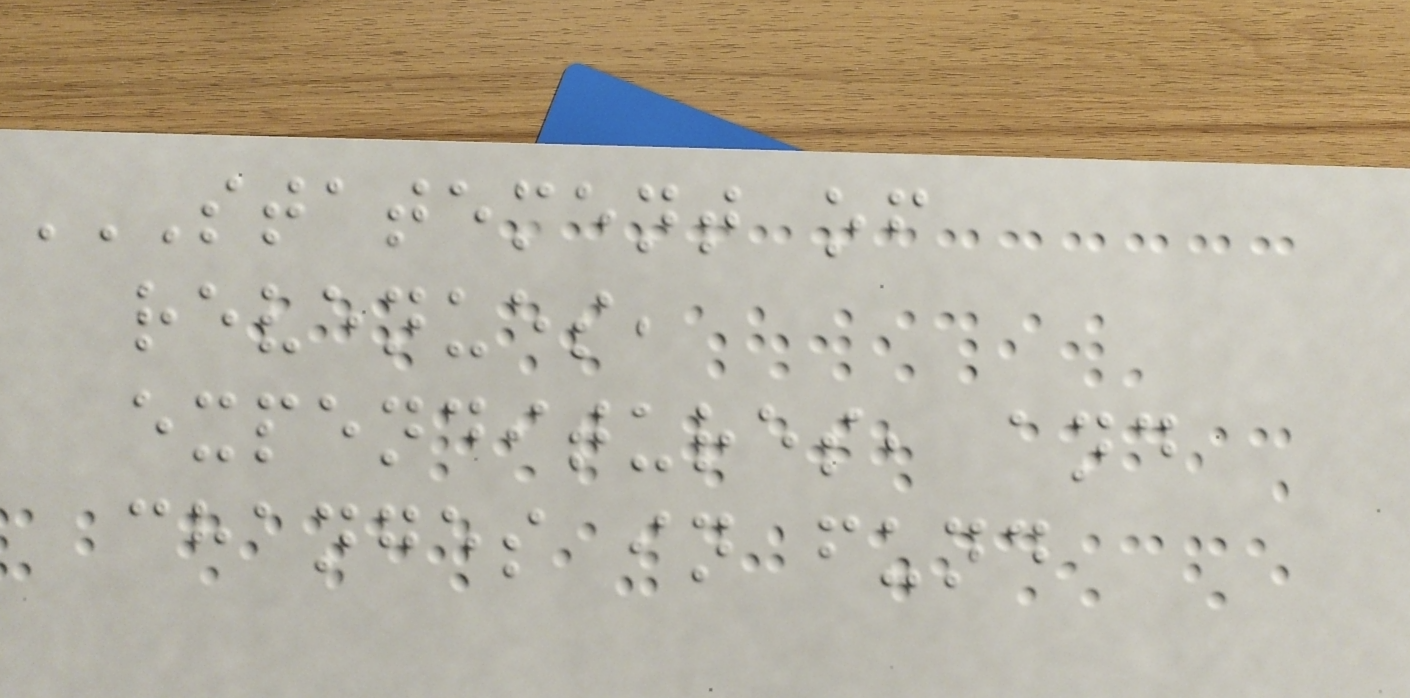STATEMENT OF
REVENUES,
EXPENDITURES, AND
CHANGES IN FUND
